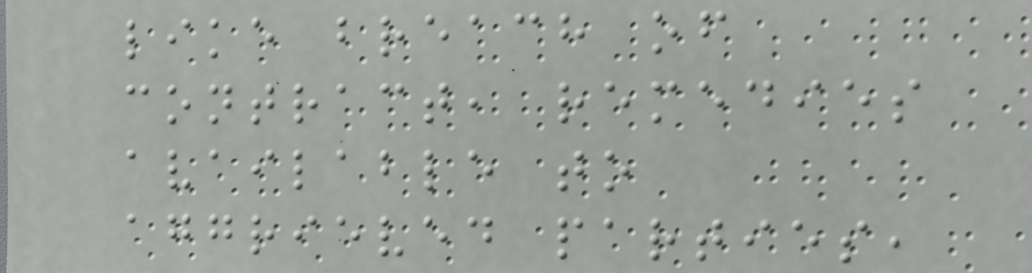like breach of
contract, remedies
available to
aggrieved parties,
